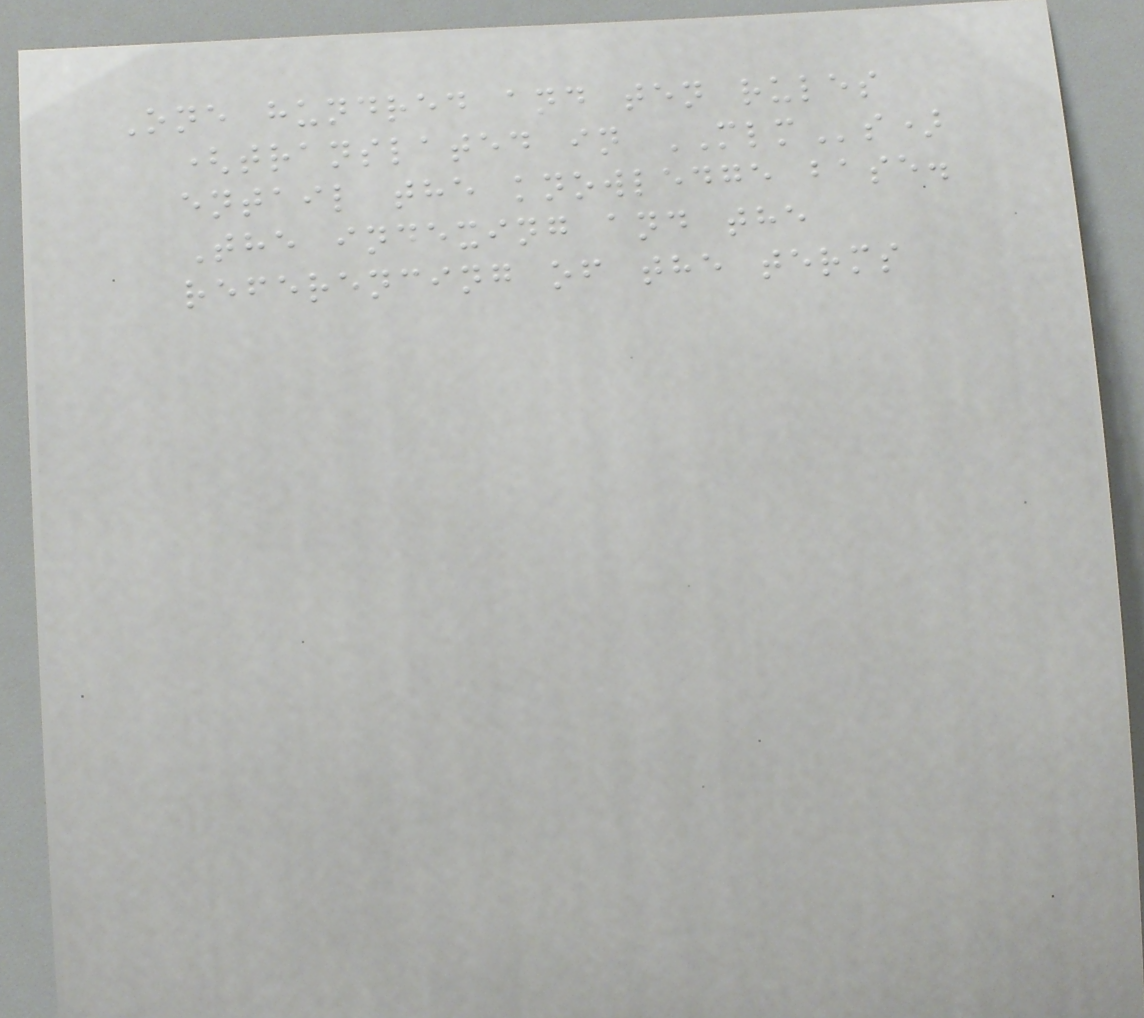One hundred and ten rules
(translated in MLMs)
entail the knowledge base.
The indexing and the
referencing of the terms
